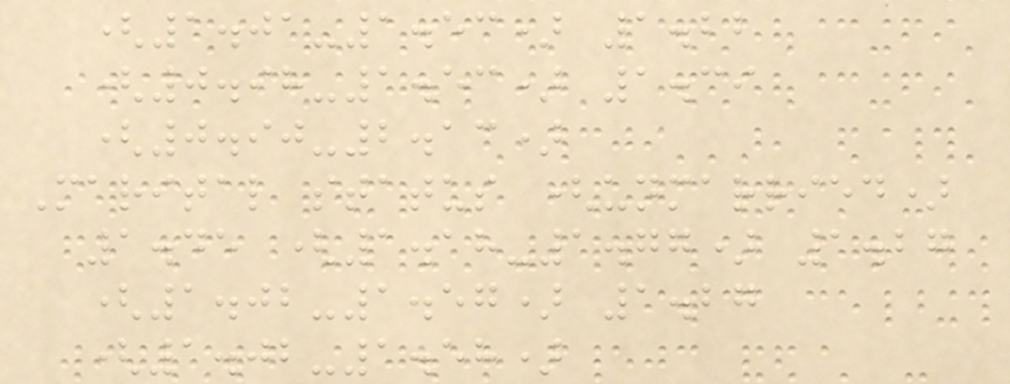(1.01-1.53) 1.22
(0.98-1.53) 1.39
(0.90-2.13)
Marital status (unmarried)
1.45 (1.18-1.77) 1.27
(1.02-1.57) 1.27
(1.02-1.58)
